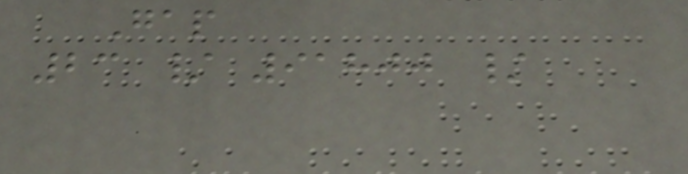Gap
23 / 91800 /
